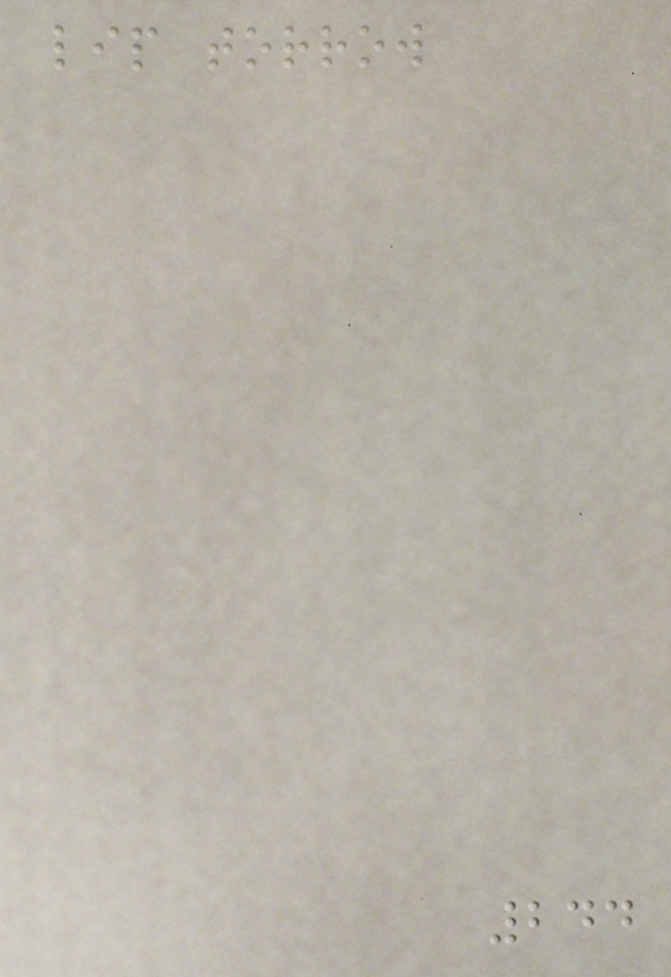lip torrow
244
